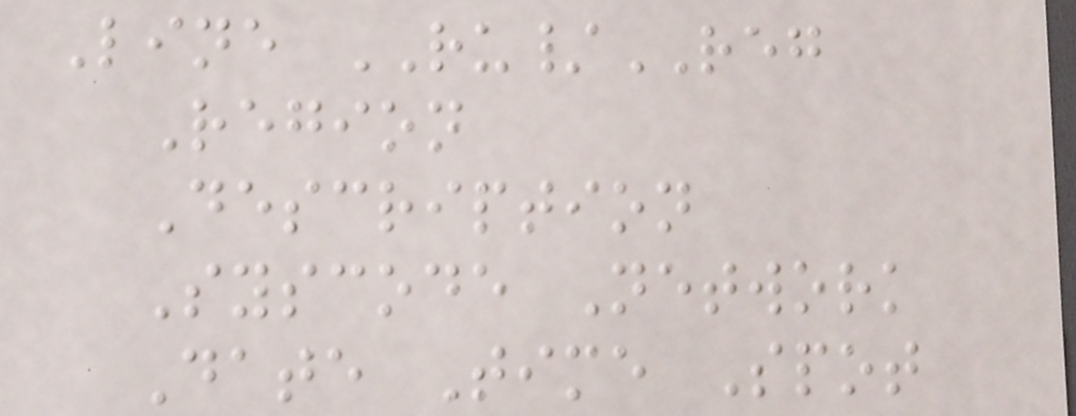Line RU/REG
Region
Description
Syscode Network
Date Time Spot
